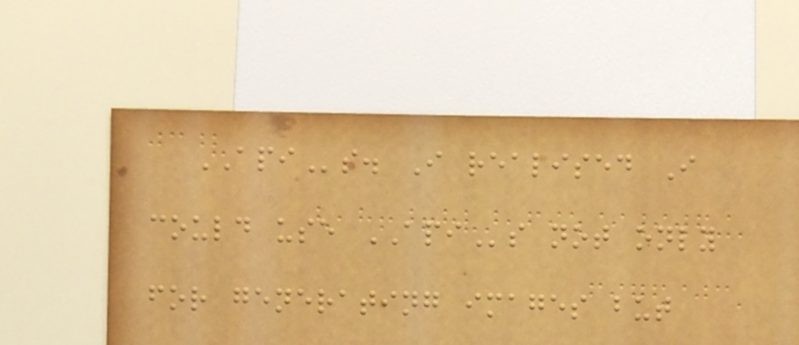APIs. I realised I
could use APIs not only
for generating images but
